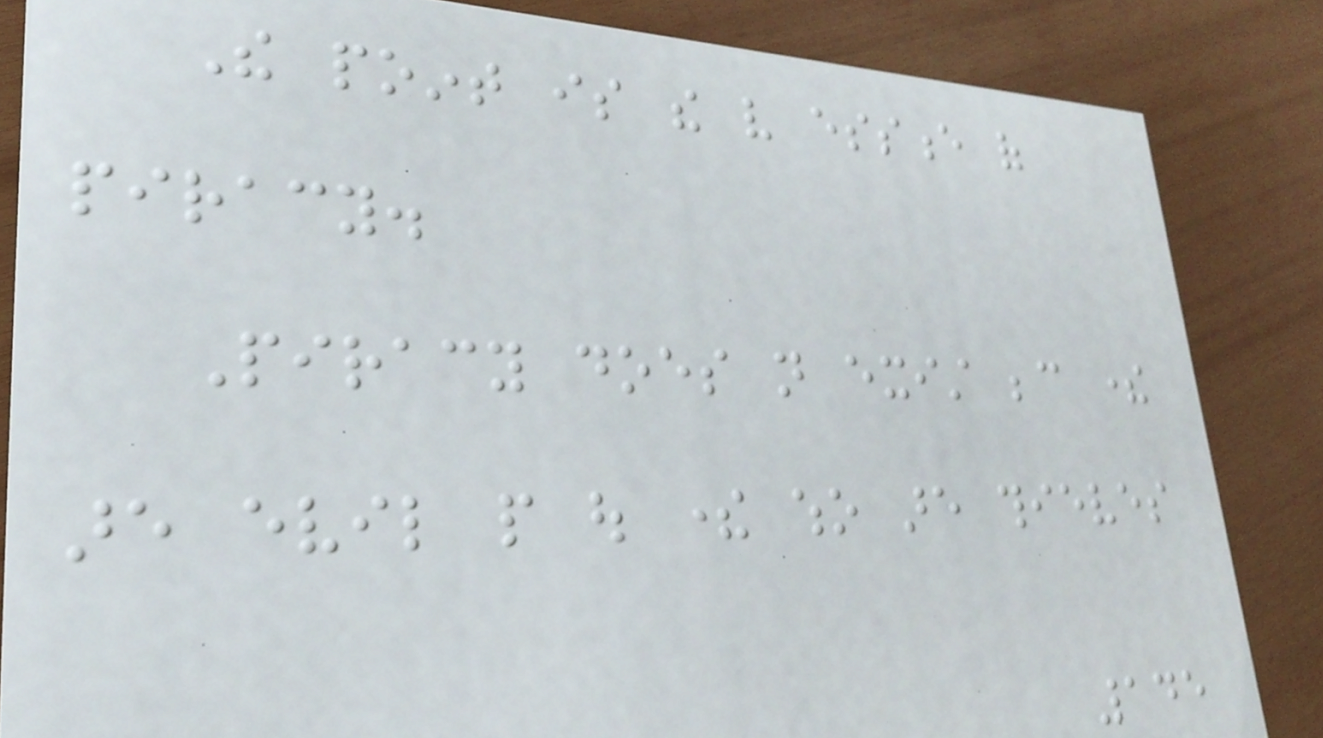The point is the very essence of
piracy.
Piracy does not exist because there
are evil people out there who are thieves
145
